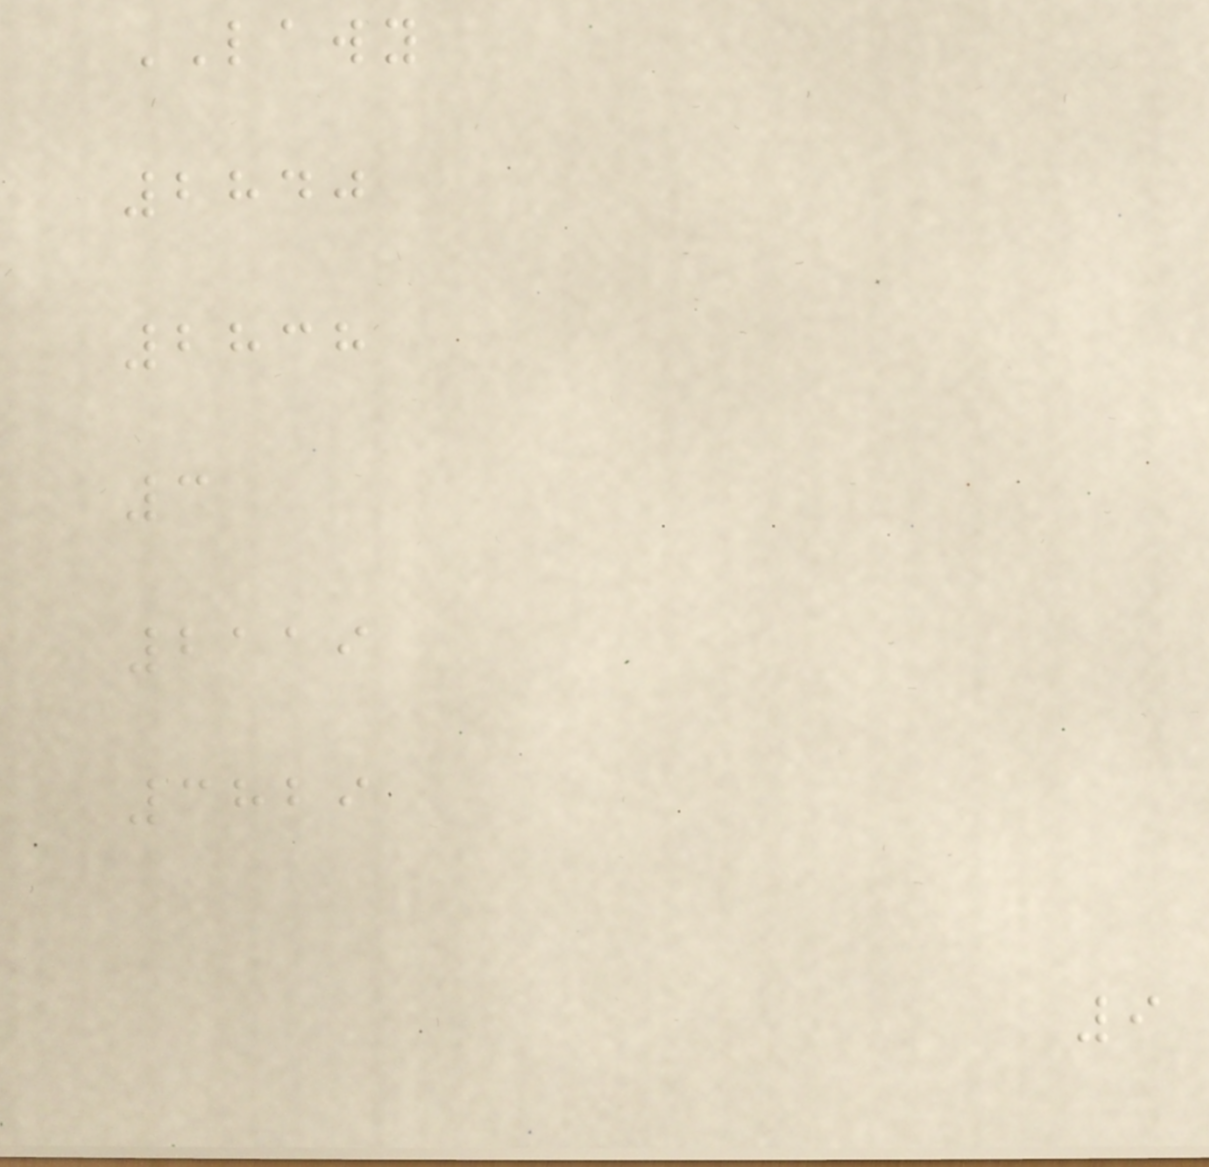LAWY
2840
2838
3
2119
3829
9
